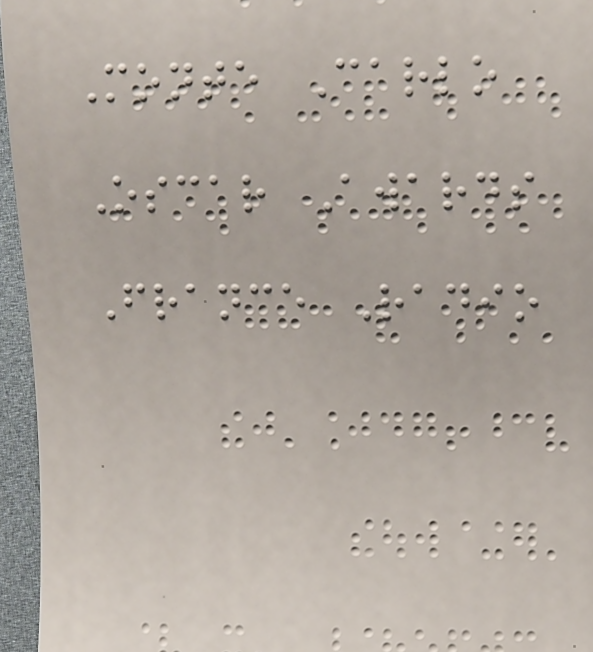Monte Carlo
Oscar Awards
France Radio
